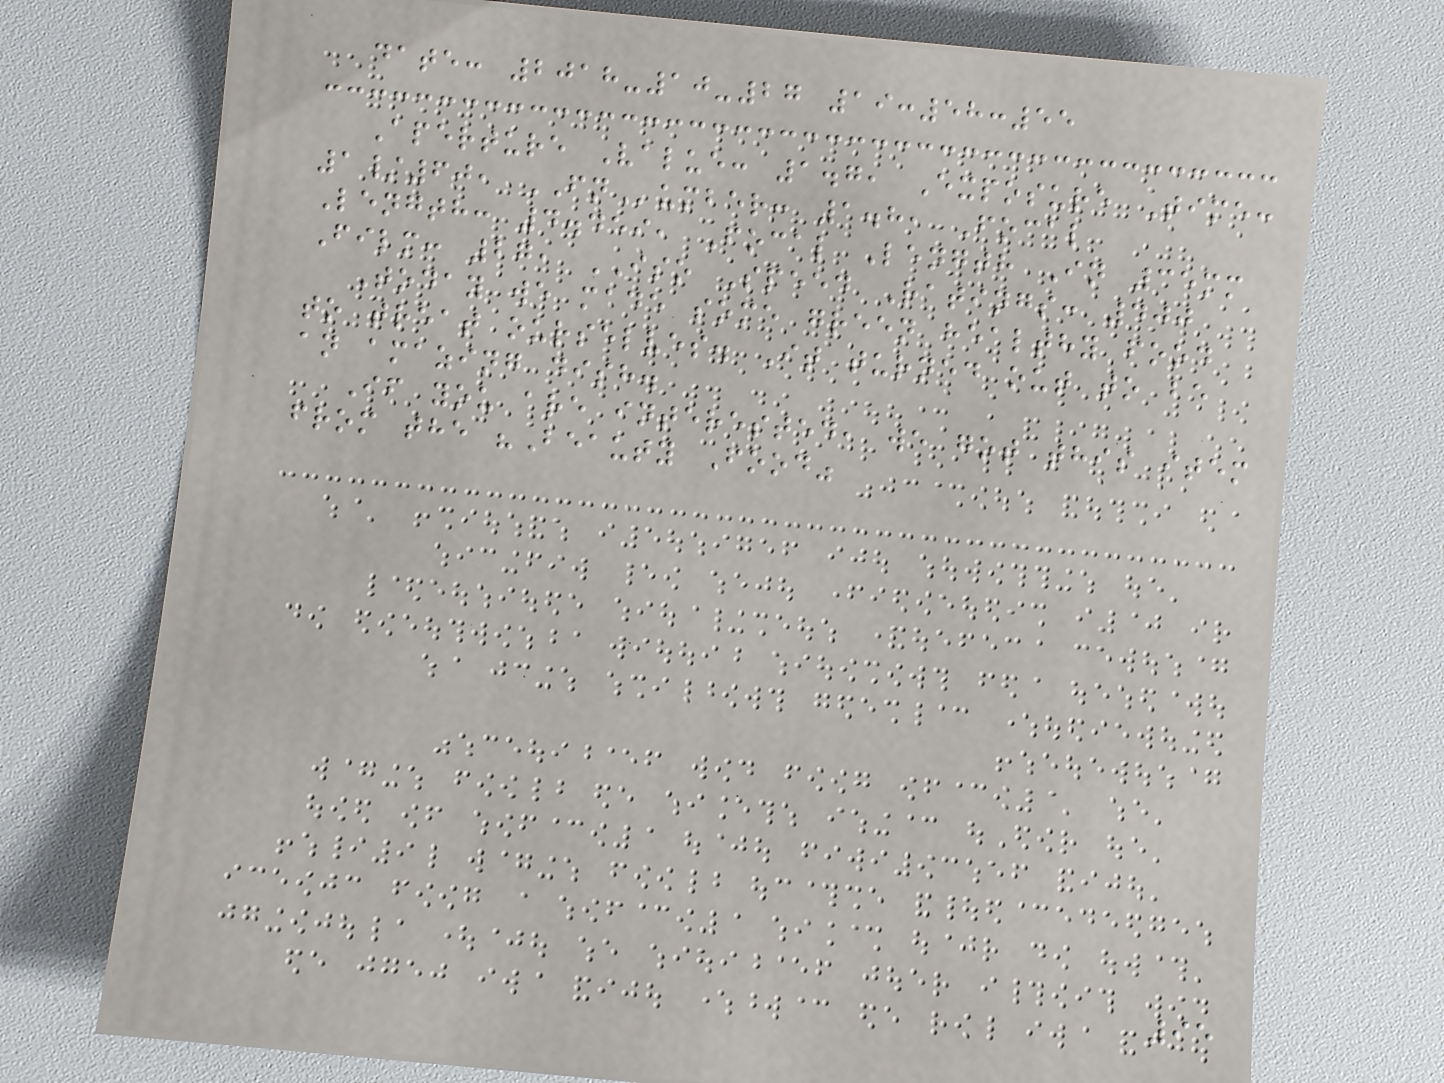date: 2018-10-27 19:58:55
Aperture Value: 1.7, Exposure Time:
1/60, FNumber: 1.8, Focal
Length: 4.459, Focal Length In 35mm
Film: 27, ISO Speed Ratings: 400
Today we made some green healthy food
to treat ourselves. It turned out to be
an amazing dish.
If you are interested, we got this item
from the "Beauty Food"
95
